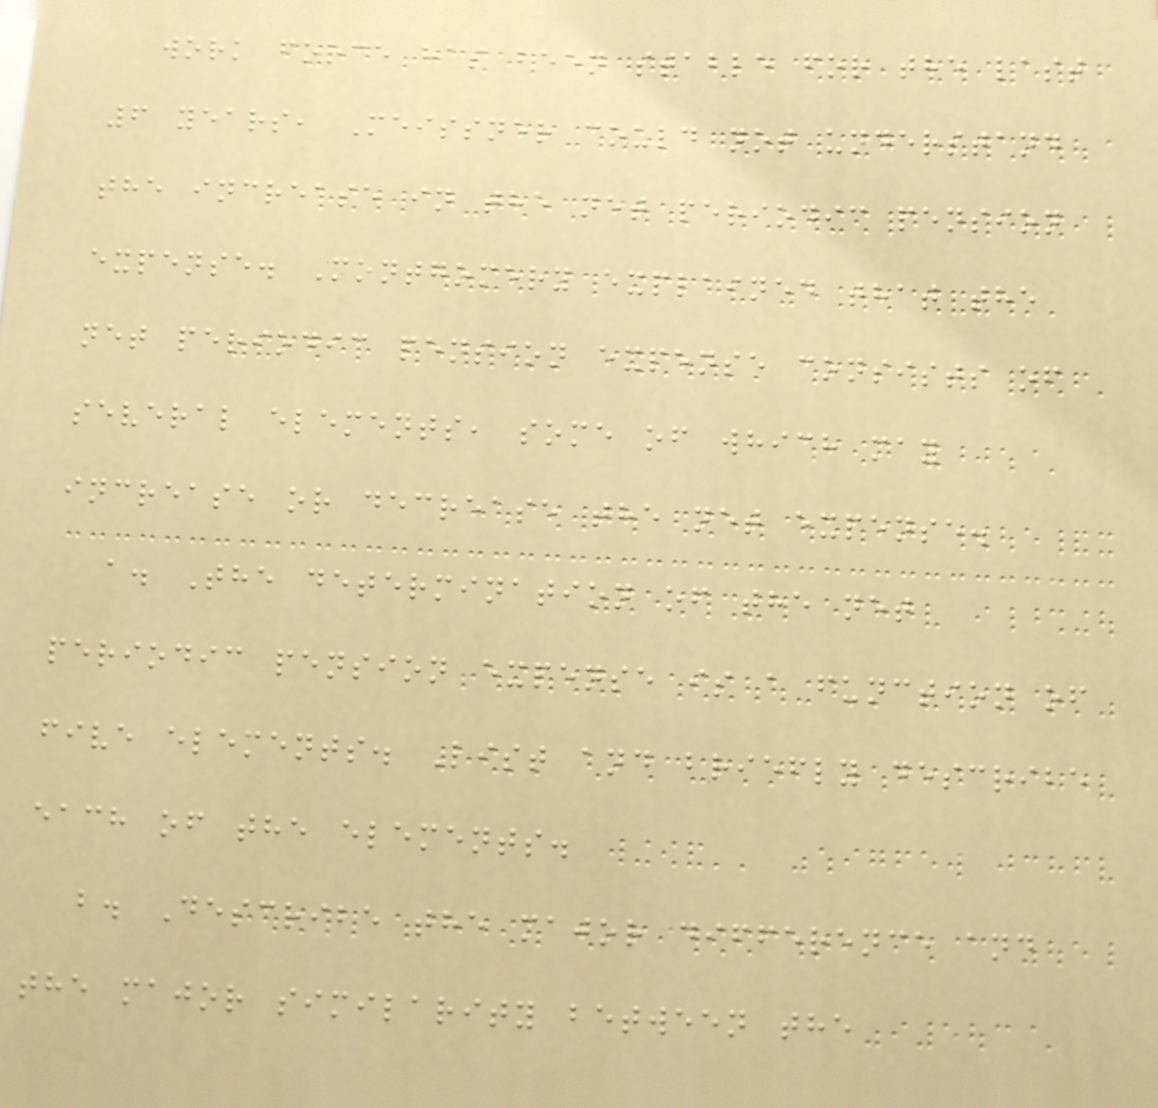work force has been stable for the last
6 years, Meissner could not understand
the increase in the net periodic pension
expense. Montgomery explained that the
net periodic pension expense consists of
several elements, some of which may
increase or decrease the net expense.
a. The determination of the net
periodic pension expense is a function of
five elements. List and briefly describe
each of the elements.
b. Describe the major difference and
the major similarity between the
